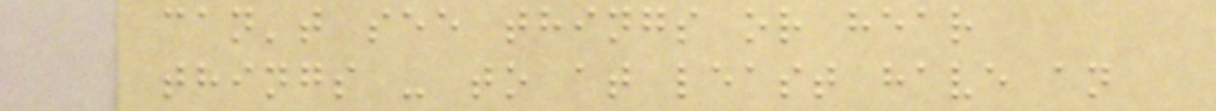can't see things or hear
things - to at least have an
